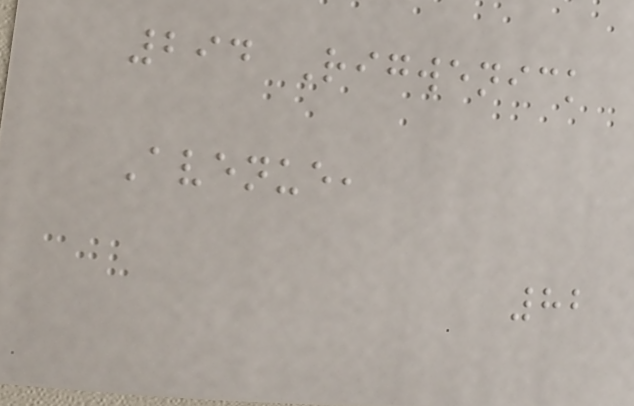294 Rigwenick
Avenue,
82
